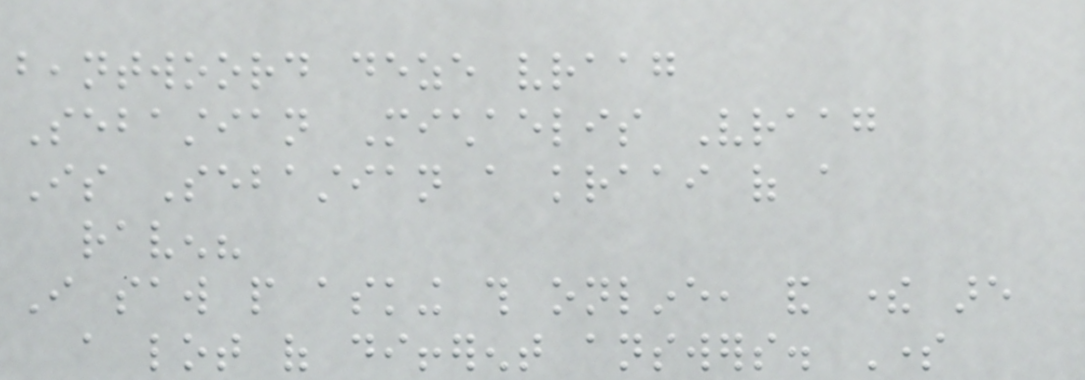beantwoord deze vraag
Sebastian Michaelis Vraag
Is Sebastian a kraai of a
raven?
I saw people asking this online, and there are
a lot of different answers. Some
